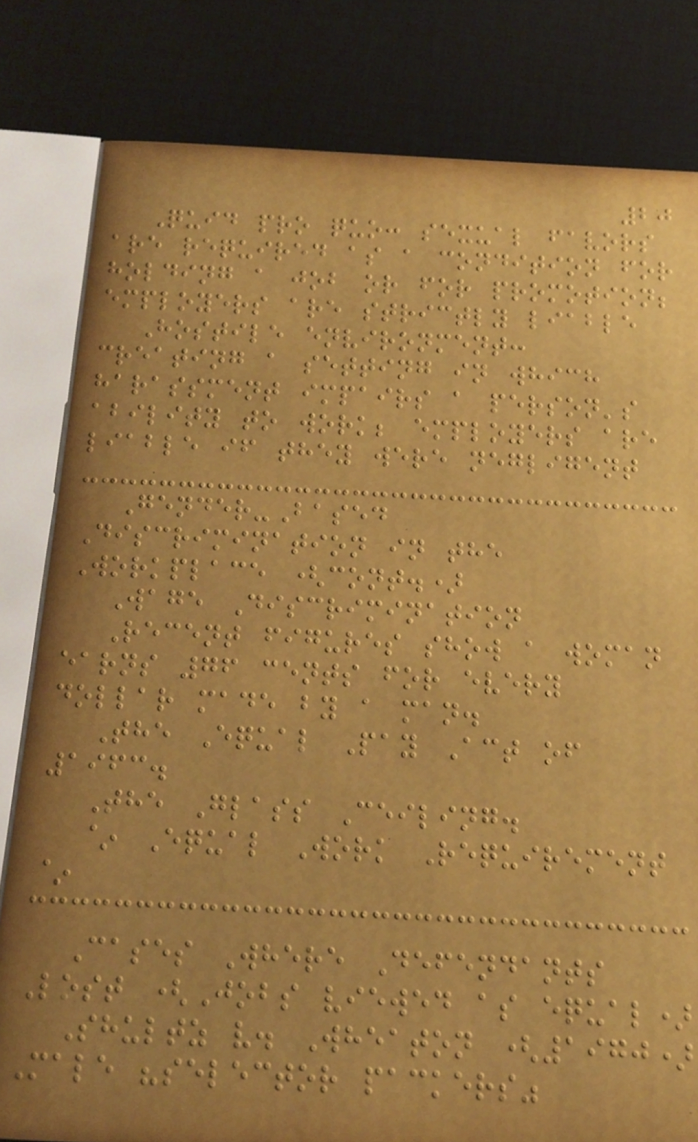20
Quid pro quo: sexual favors
are required as a condition for
holding a job or for promotion;
employers are strictly liable
Hostile environment:
creating a setting in which
harassment impairs a person's
ability to work; employers are
liable if they were negligent
Gender-Based
Discrimination in the
Workplace (cont.)
Wage Discrimination
Recent figures show a woman
earns 76 cents for every
dollar made by a man.
The Equal Pay Act of
1963.
The Glass Ceiling.
~ Equal Work Requirement
~
Cases Where Defendants
Lost (Jobs viewed as equal)
Shultz v. Wheaton (1970)
Male "selector packers"
